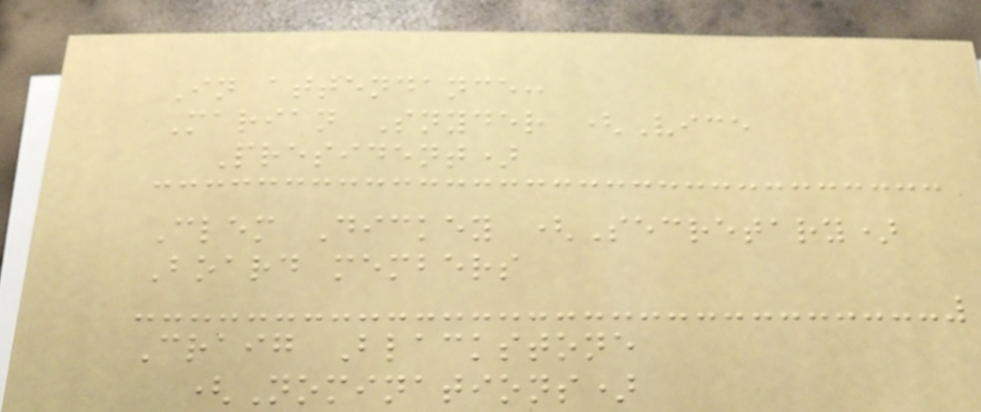In attendance:
Marian Snyder (Vice
President)
Clem Dickey (Secretary)
Board members
Craig Blackstone
(Nominations)
